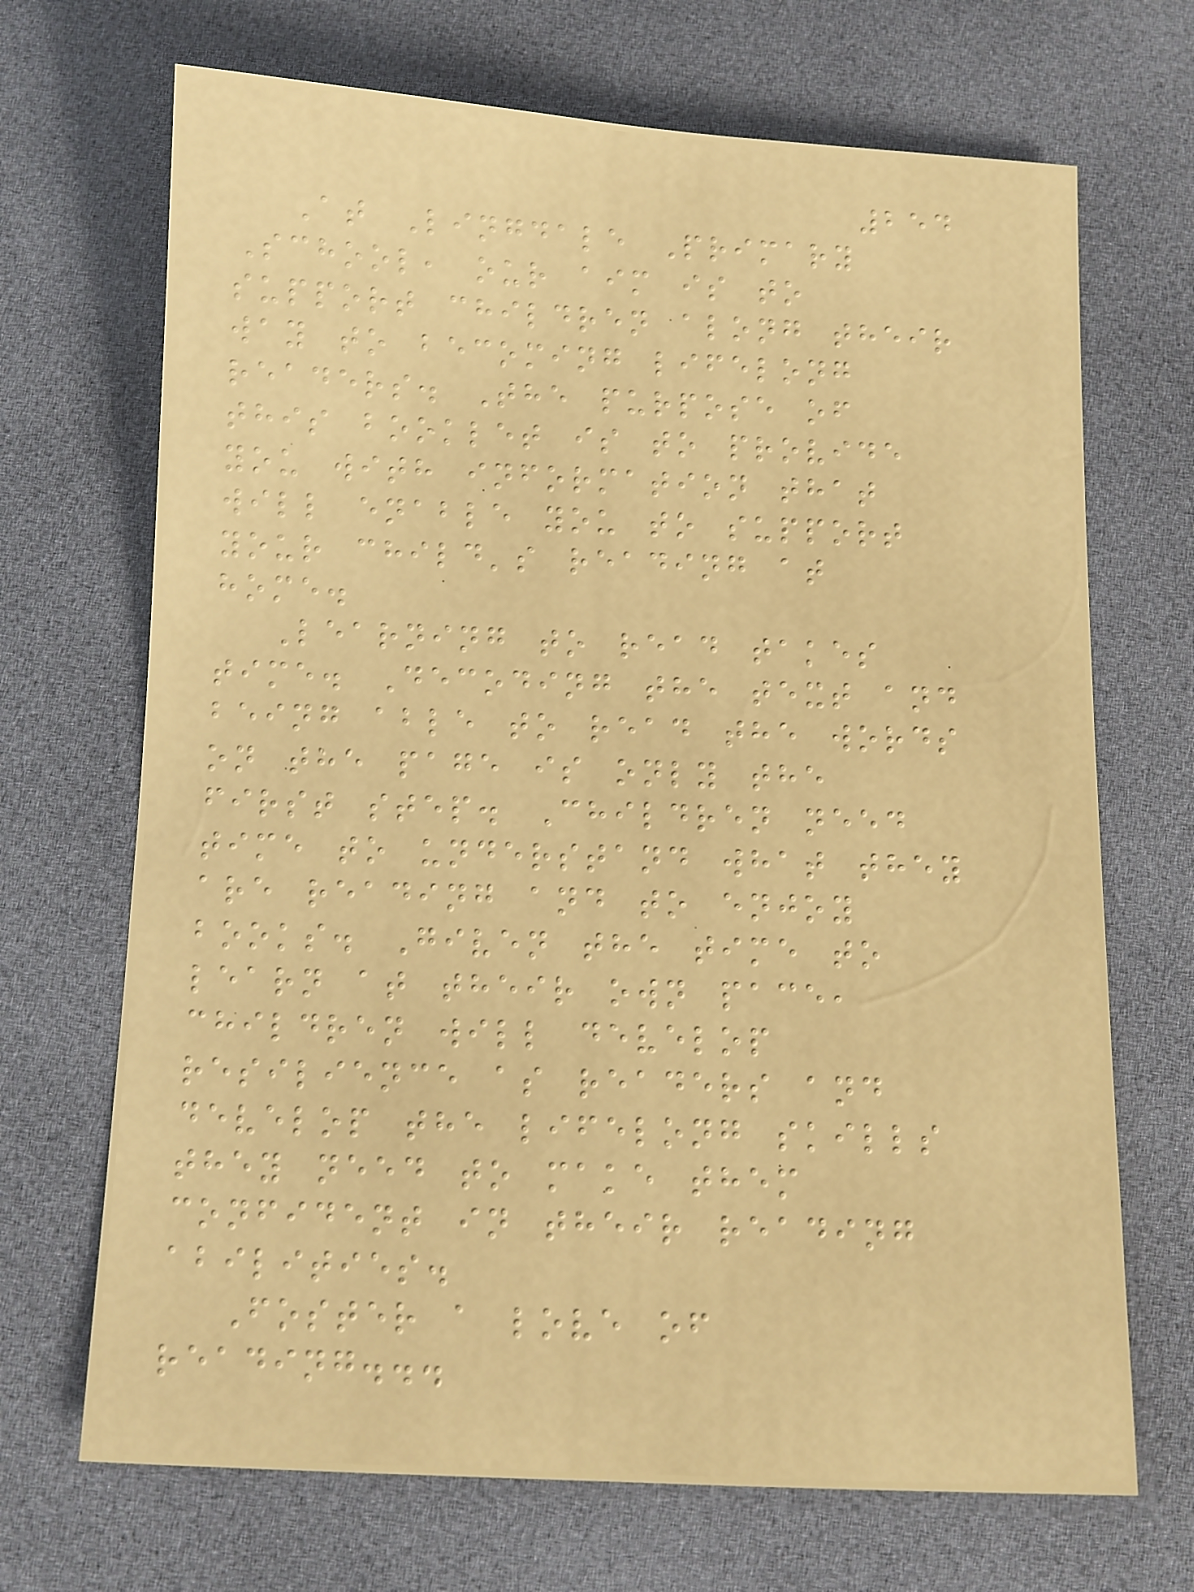254
At Lingdale Primary
School, our aim is to
support children along their
way to becoming lifelong
readers. The purpose of
this booklet is to provide
you with information that
will enable you to support
your child's reading at
home.
Learning to read takes
time. Decoding the text and
being able to read the words
on the page is only the
first step. Children need
time to understand what they
are reading and to enjoy
books. Given the time to
learn at their own pace,
children will develop
resilience as readers and
develop the lifelong skills
they need to make them
confident in their reading
abilities.
Foster a love of
reading...
